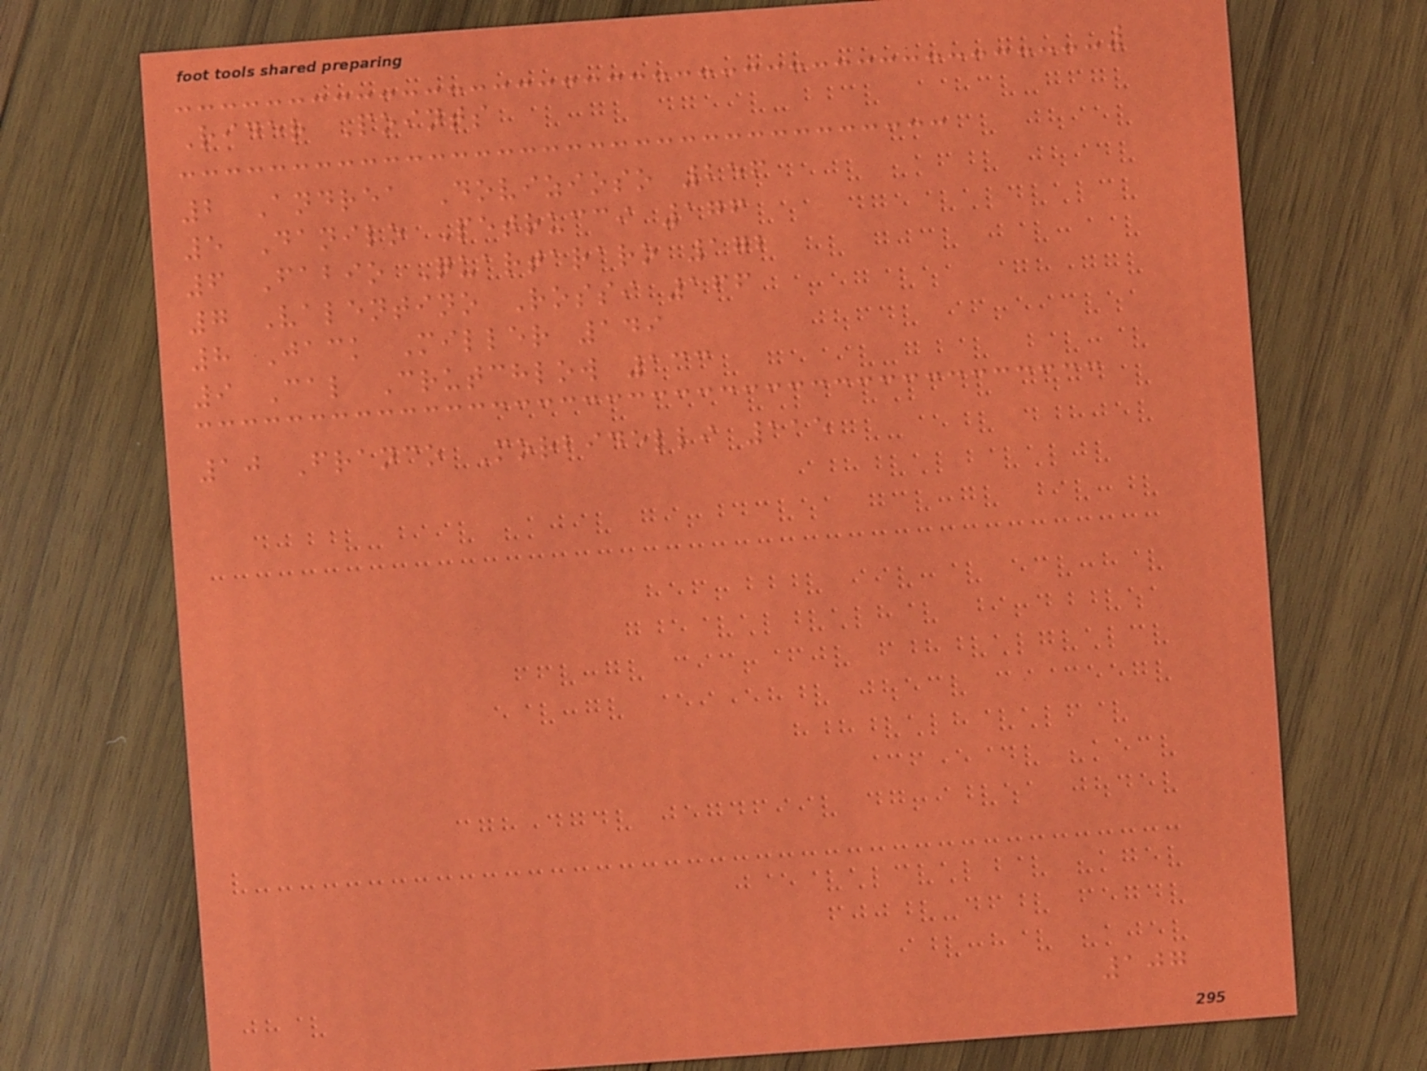Rider Points
2 Andrea Dovizioso 256
5 Danilo Petrucci 176
6 Fabio Quartararo 172
7 Valentino Rossi 166
8 Jack Miller 149
9 Cal Crutchlow 133
10 Franco Morbidelli 115
107
